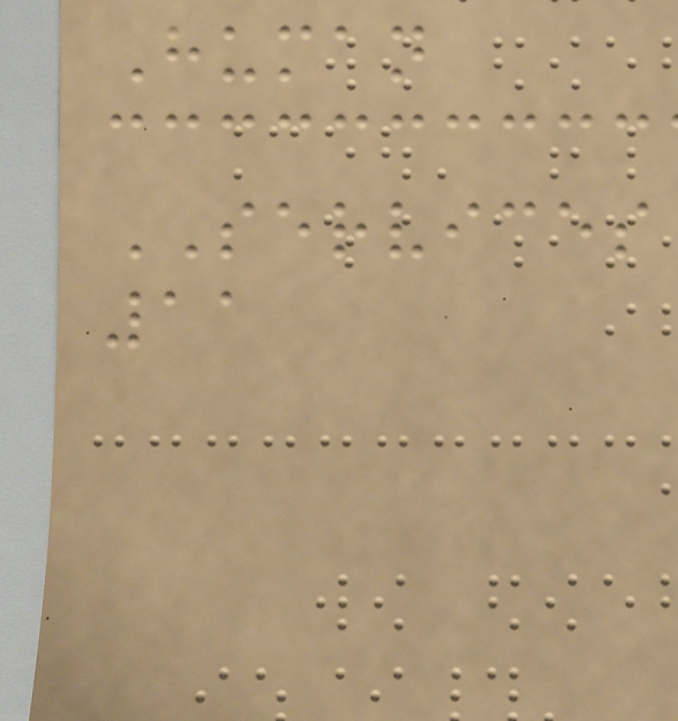Human
SERVICES
11
